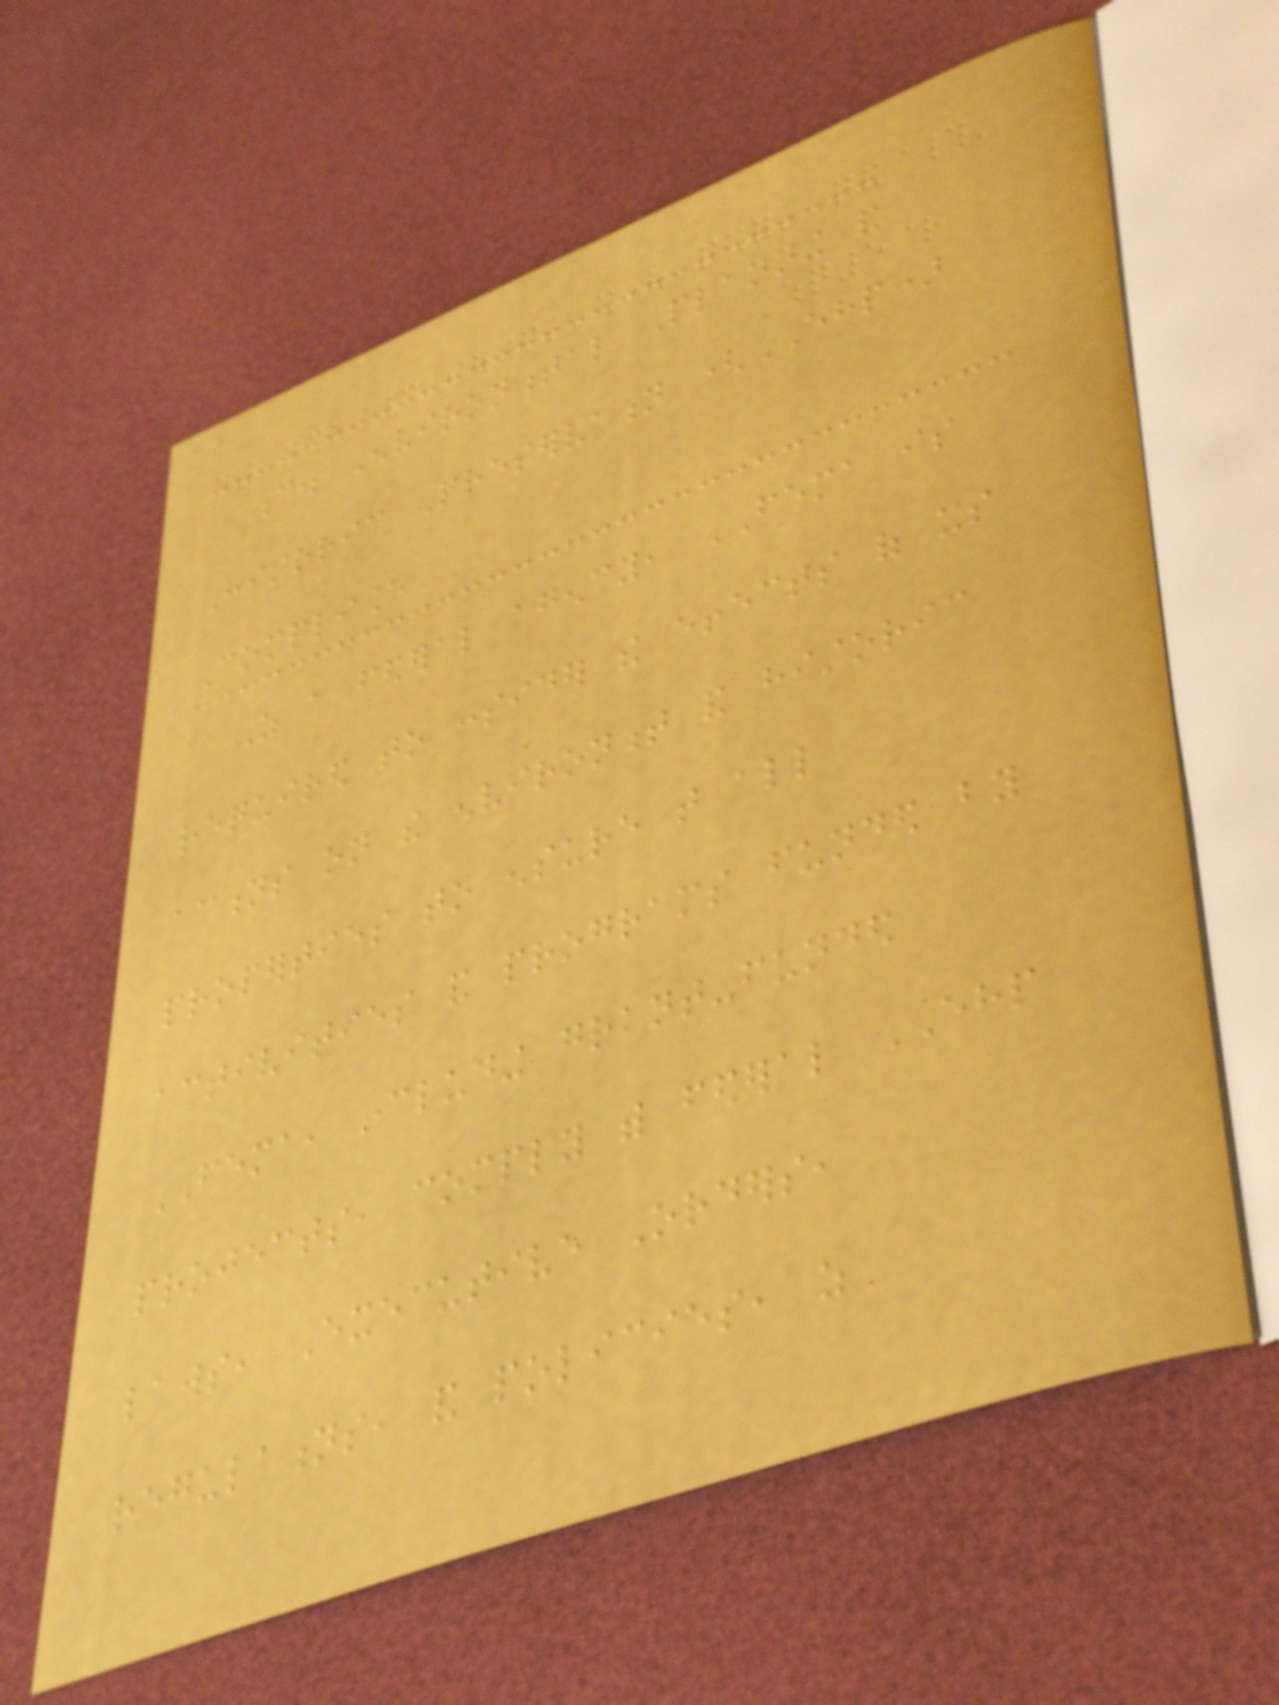c. Environmental Planning and
Historic Preservation (EHP)
Compliance
As a federal agency, FEMA is
required to consider the effects of its
actions on the environment and historic
properties to ensure that all
activities and programs funded by
FEMA, including grant-funded
projects, comply with federal EHP
laws, Executive Orders,
regulations, and policies, as
